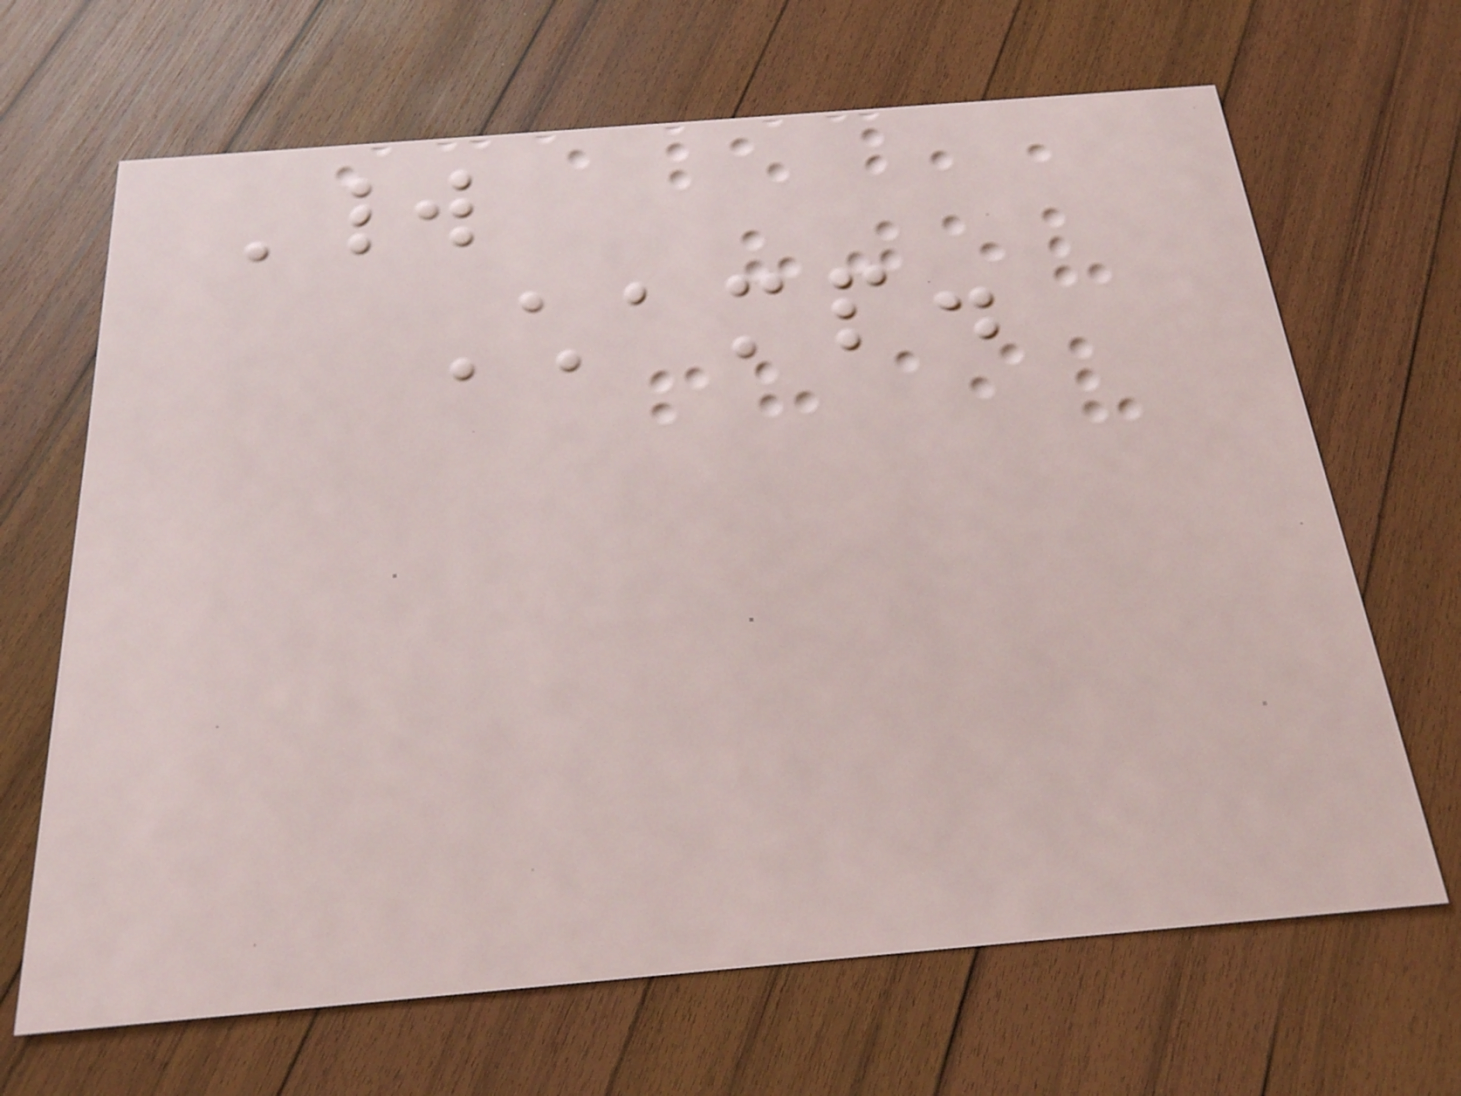World
Champ.
